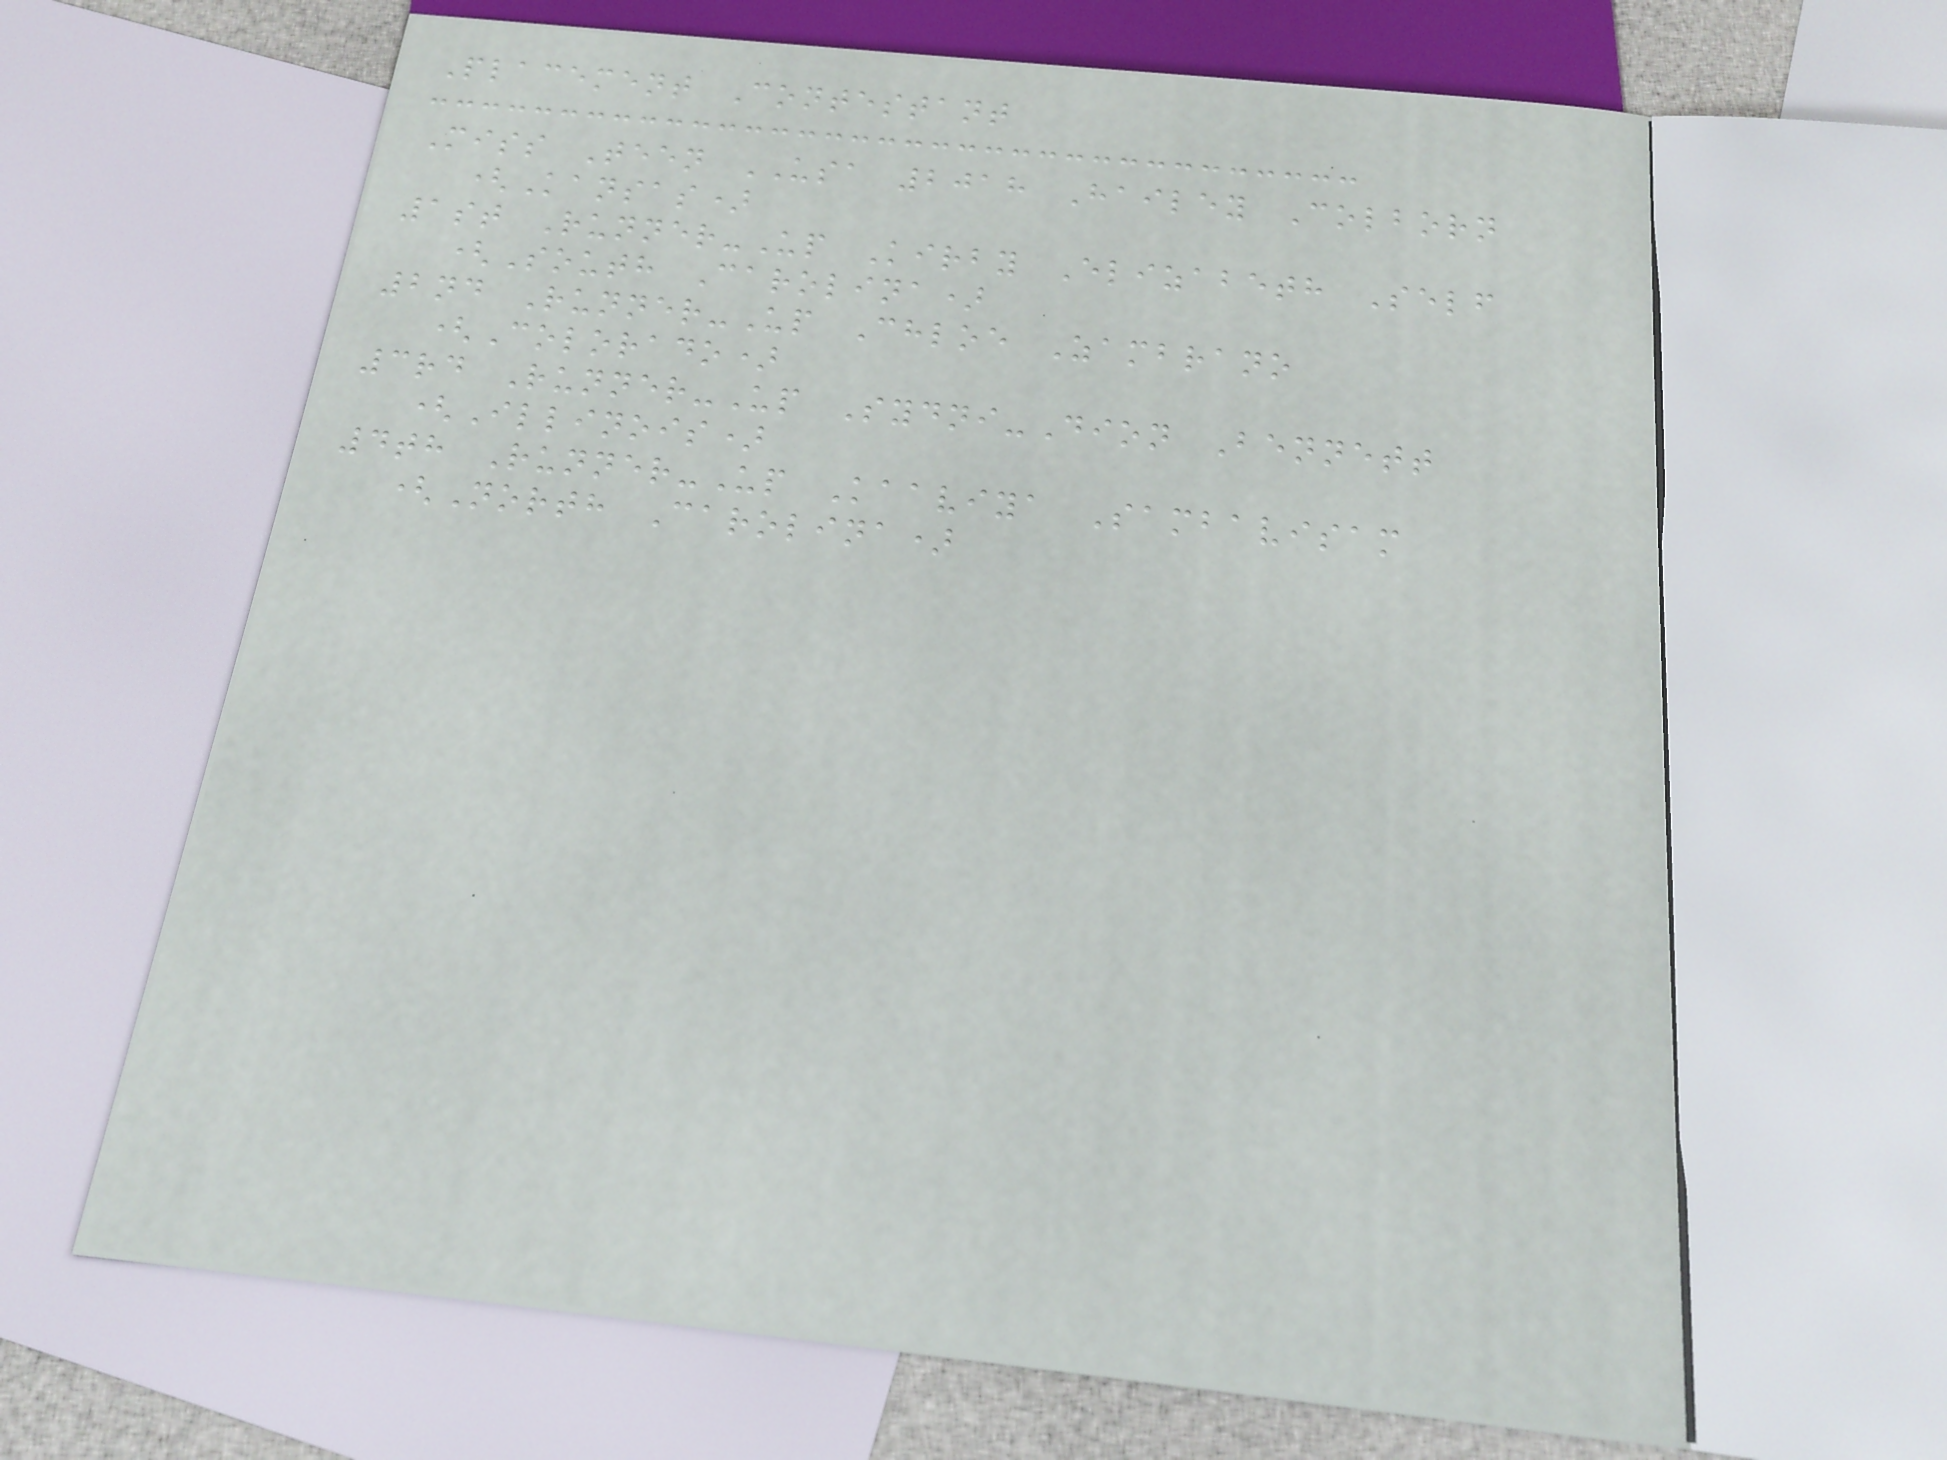Placement Contestant
Miss Teen USA 2018 Hailey Colborn
(Kansas)
1st Runner-Up Kirby Elizabeth Self
(South Carolina)
2nd Runner-Up Chloe Zambrano
(Colorado)
3rd Runner-Up Sydni-Dion Bennett
(Illinois)
4th Runner-Up Kaaviya Sambavisam
(North Carolina)
